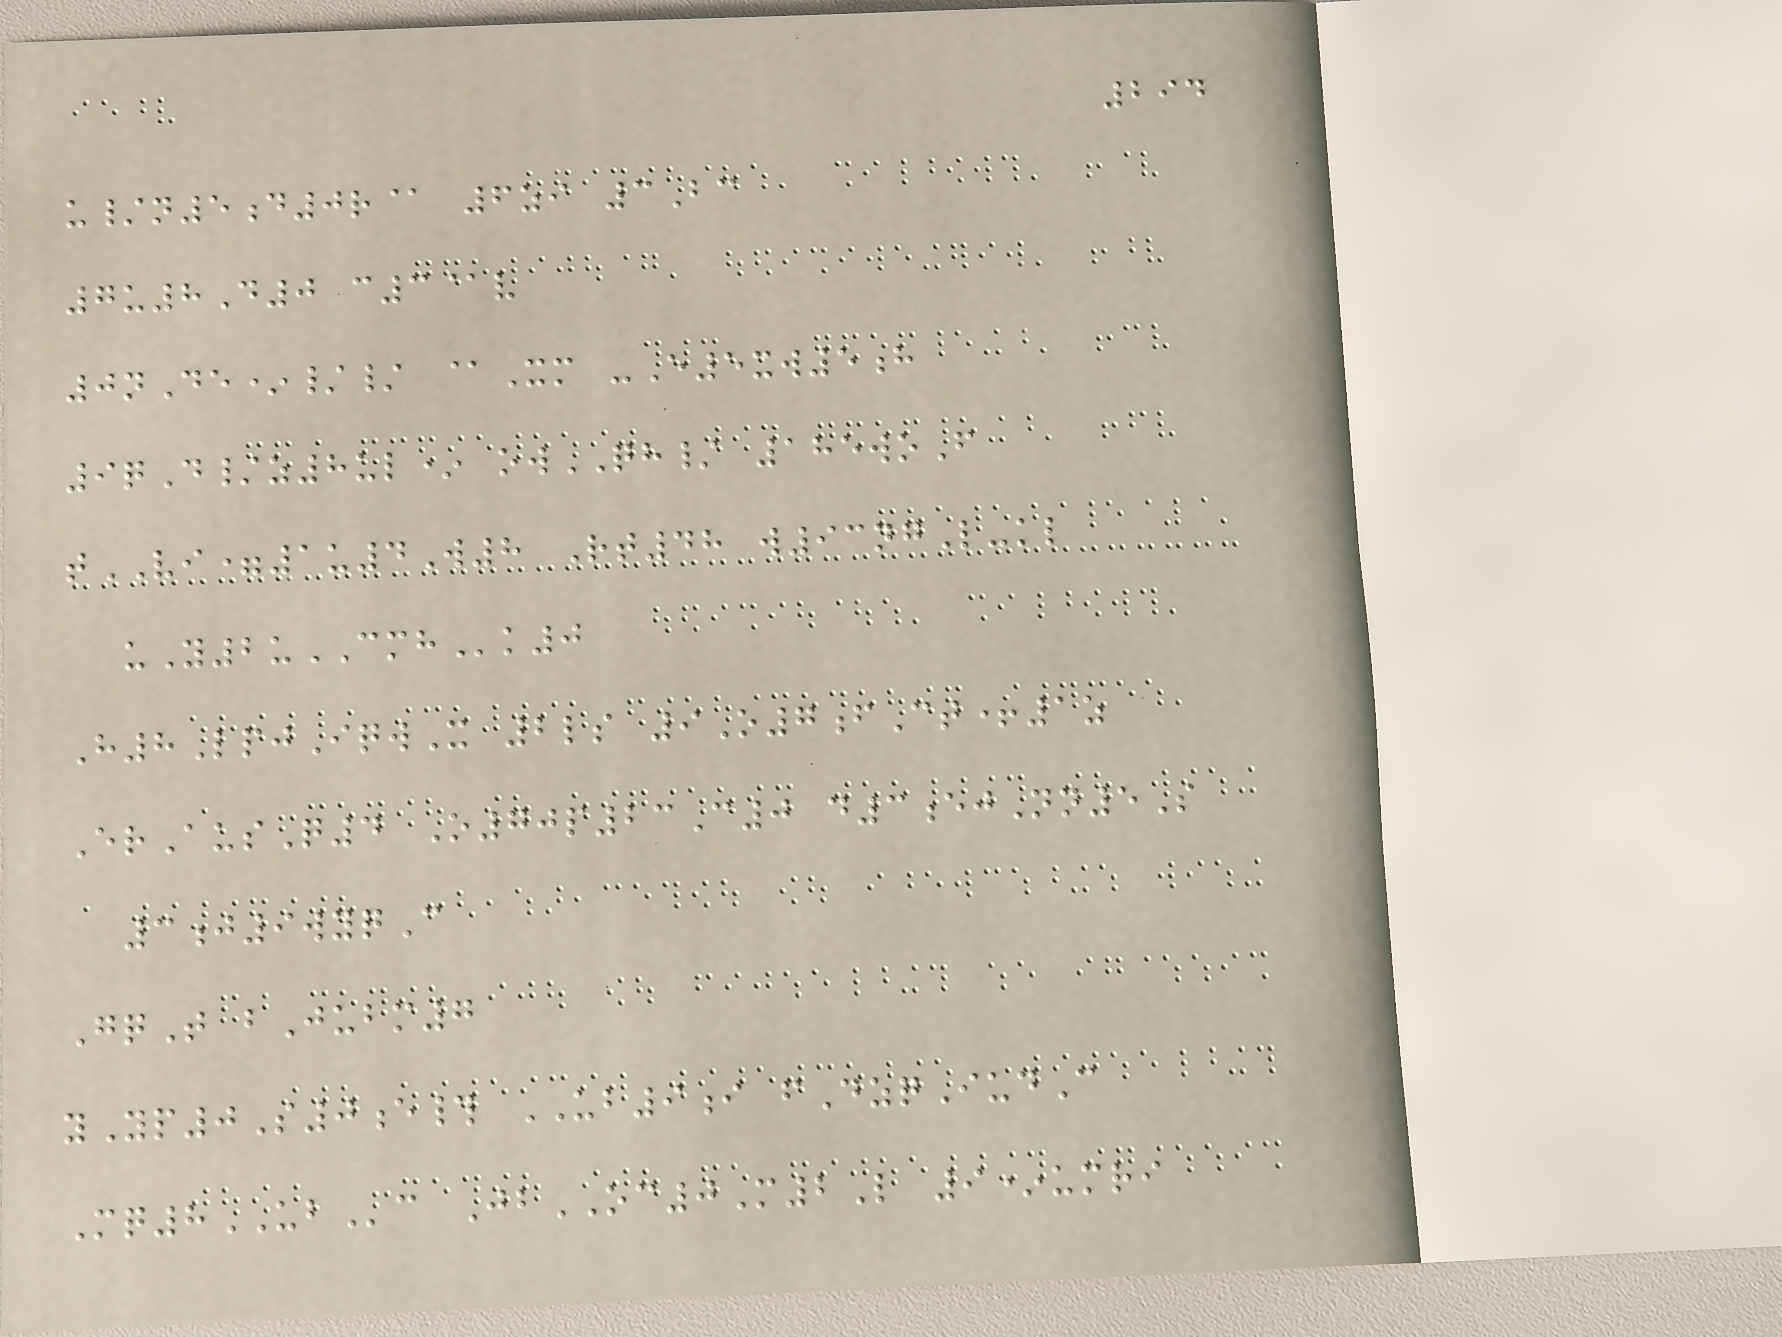294
u/n5d0r@ 6zi 3Bc
7u8D0 c3@v
0nDe*// @Xm -E5xw5h
9qD/z8ul* owQH/ 185woF
tVI=1u4W8 Rt48 w93ngL-kl
uY2uCMHk0
H8LpjIqwX 2ls 9O7fCt+1z
ErAusQ4 O70p23C0 d3ejNn5S
3j9wyqC
GqT bJubm7
yYp0S0e# UB9i fDzqIudC
Mq8UBc JbOC0M2L 9*umri
